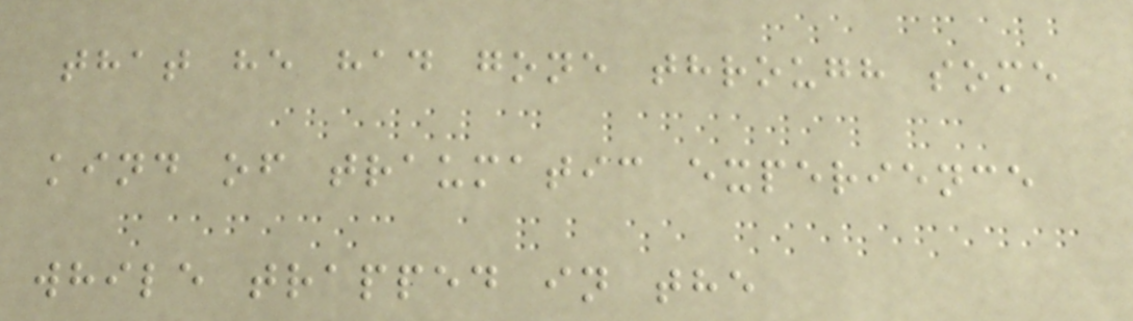that he had gone through some
kind of traumatic experience
while trapped in the
